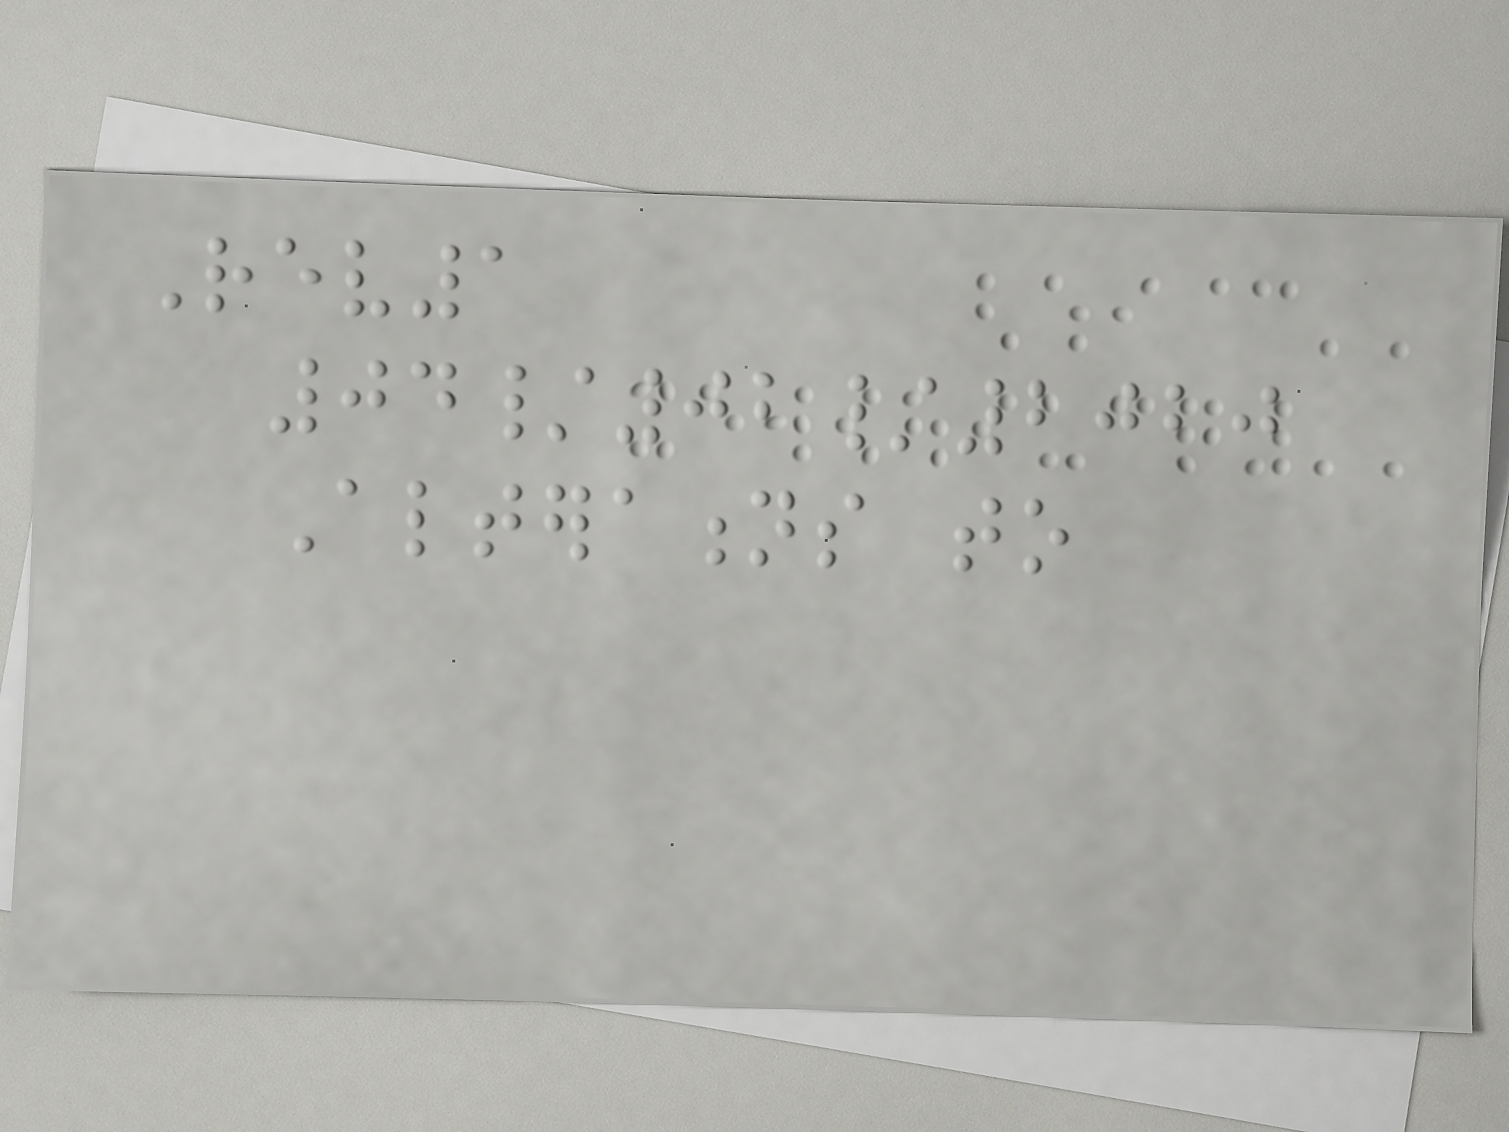Rev1
04/02/2020
Alterations to
